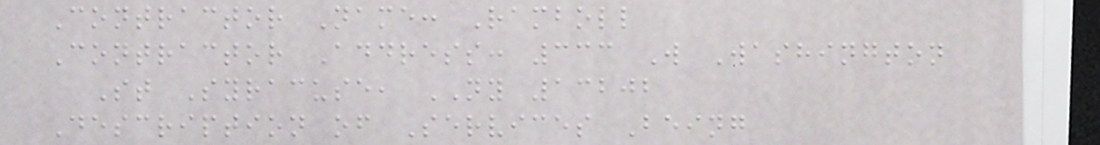Contractor Name: Ramboll
Contractor Address: 333 W Washington
St Syracuse, NY 13202
Description of Services Being
